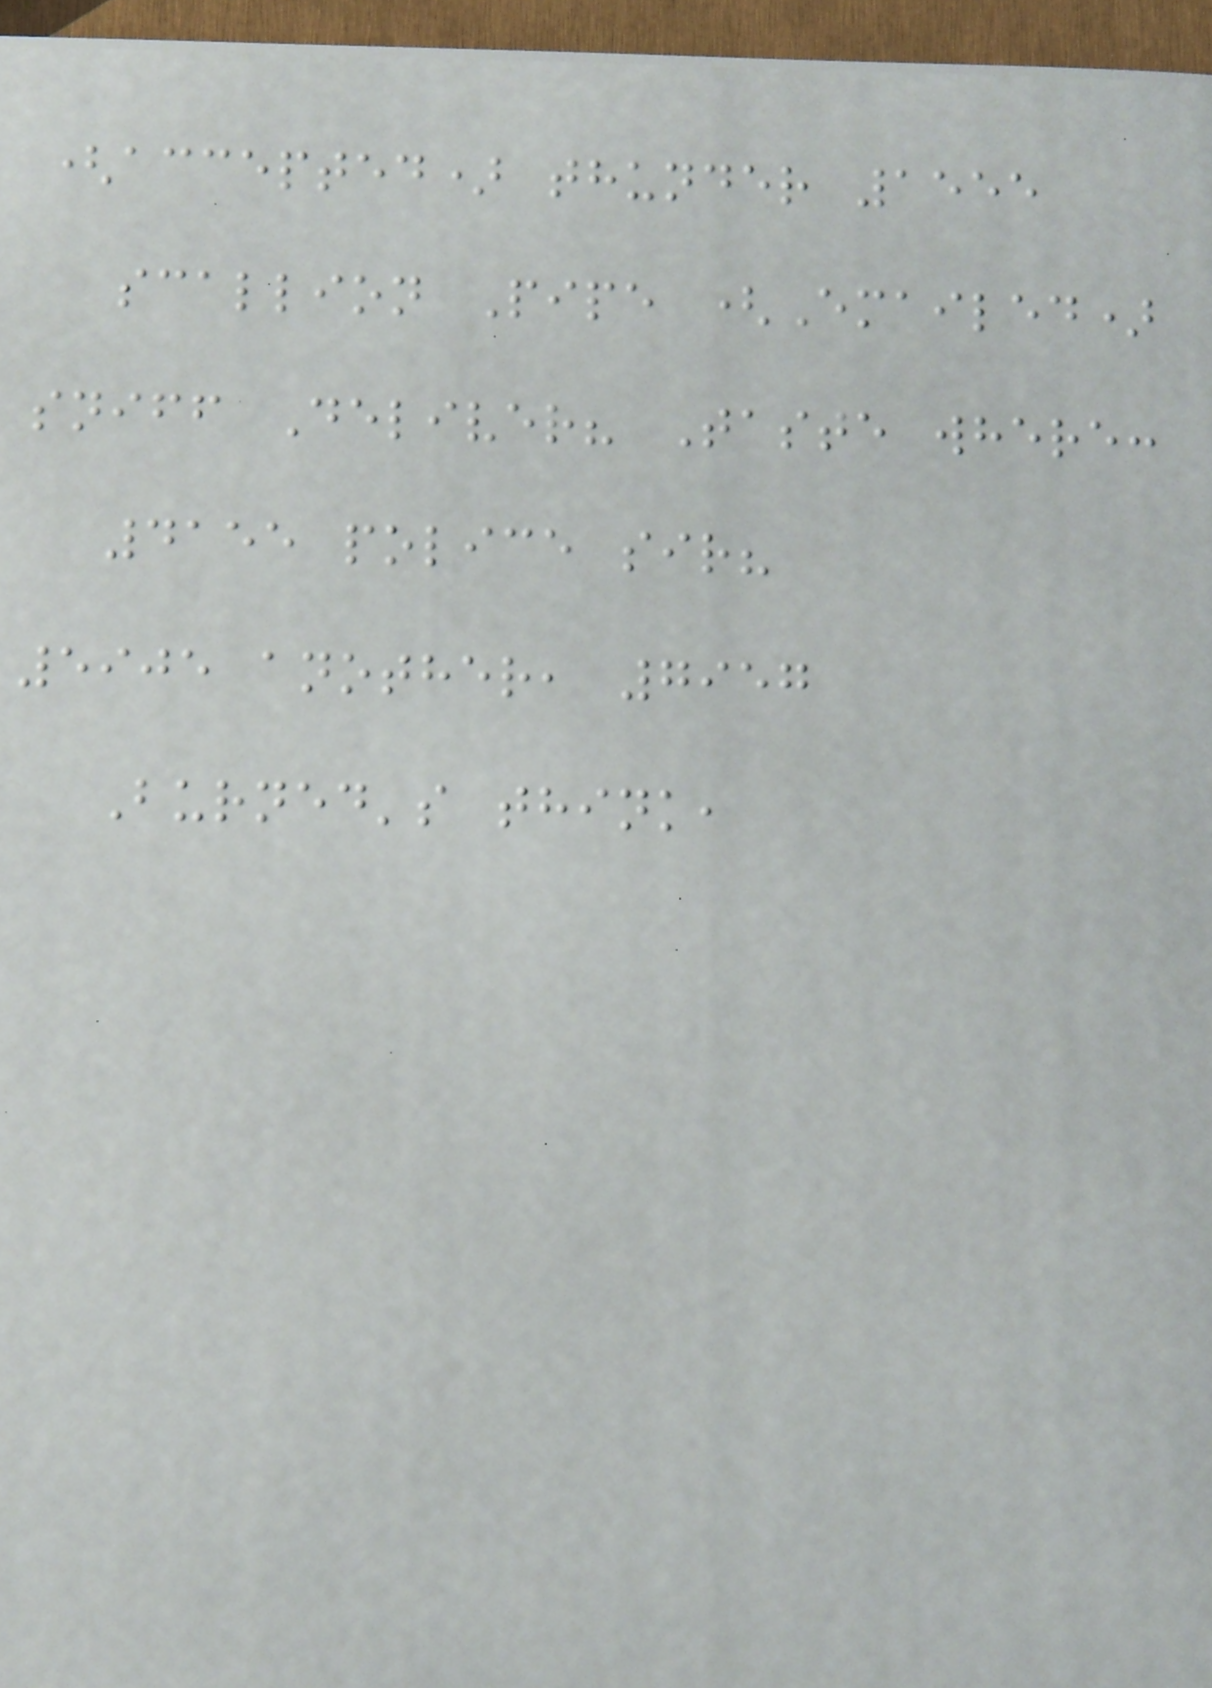(accepted) thunder 1555
scallion Pipe (Emailed)
sniff Deliver? Taste where:
4155 police sir?
5905 another, 7957
Burned's think,
